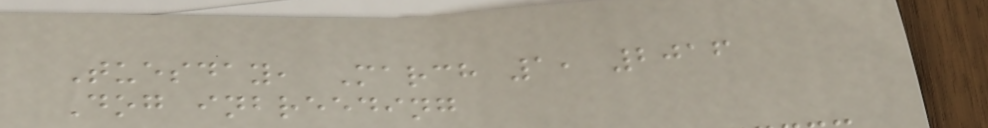Tuesday, March 1, 2016
Dog inbreeding
